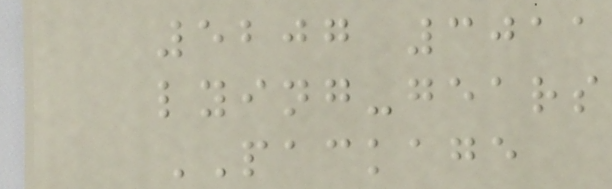5207 3011
lying-gears
PACKAGE
